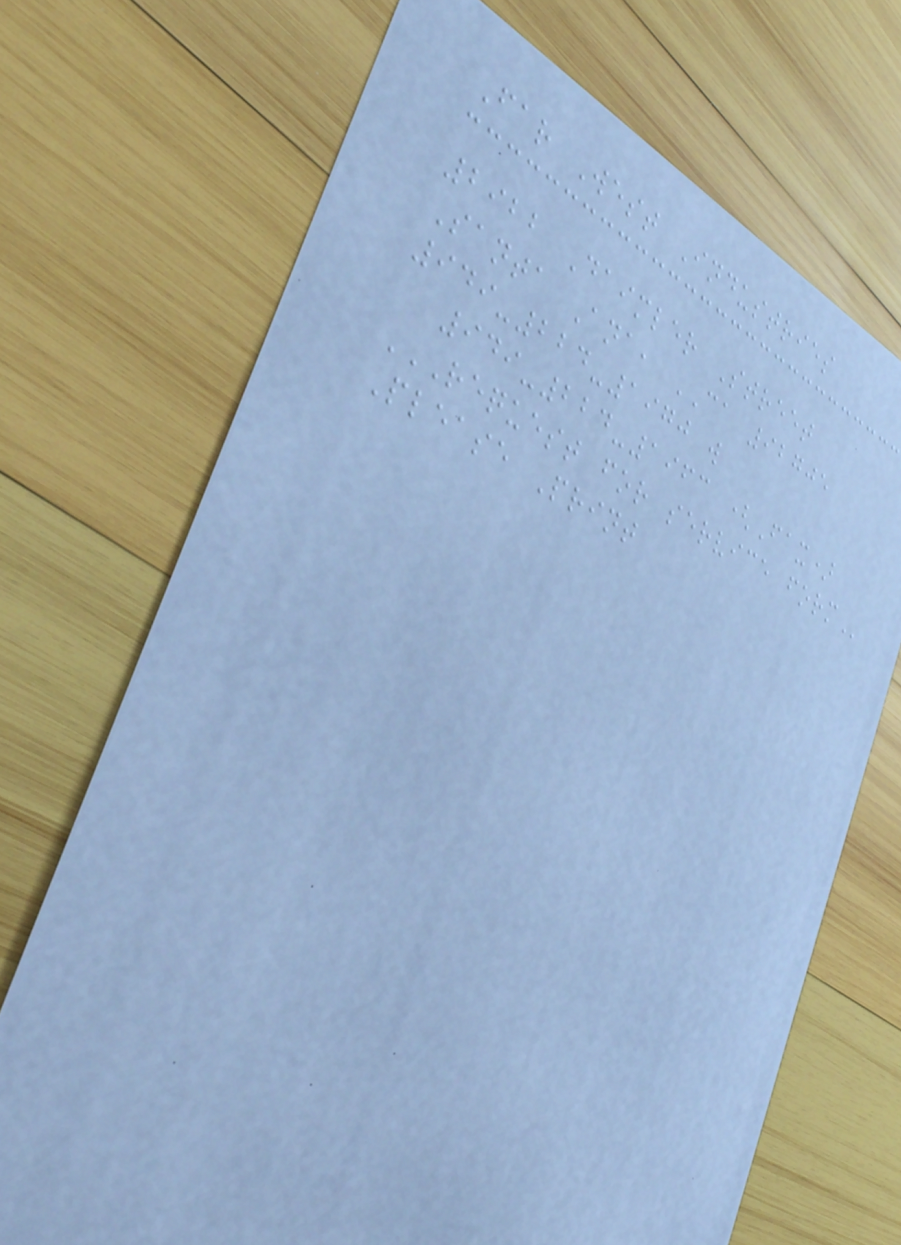Far West Industries
2922 Daimler Street
Santa Ana, CA 92705
949-224-1970 w
949-224-1963 (Fax)
REQUEST FOR SERVICE FORM
Please Print
